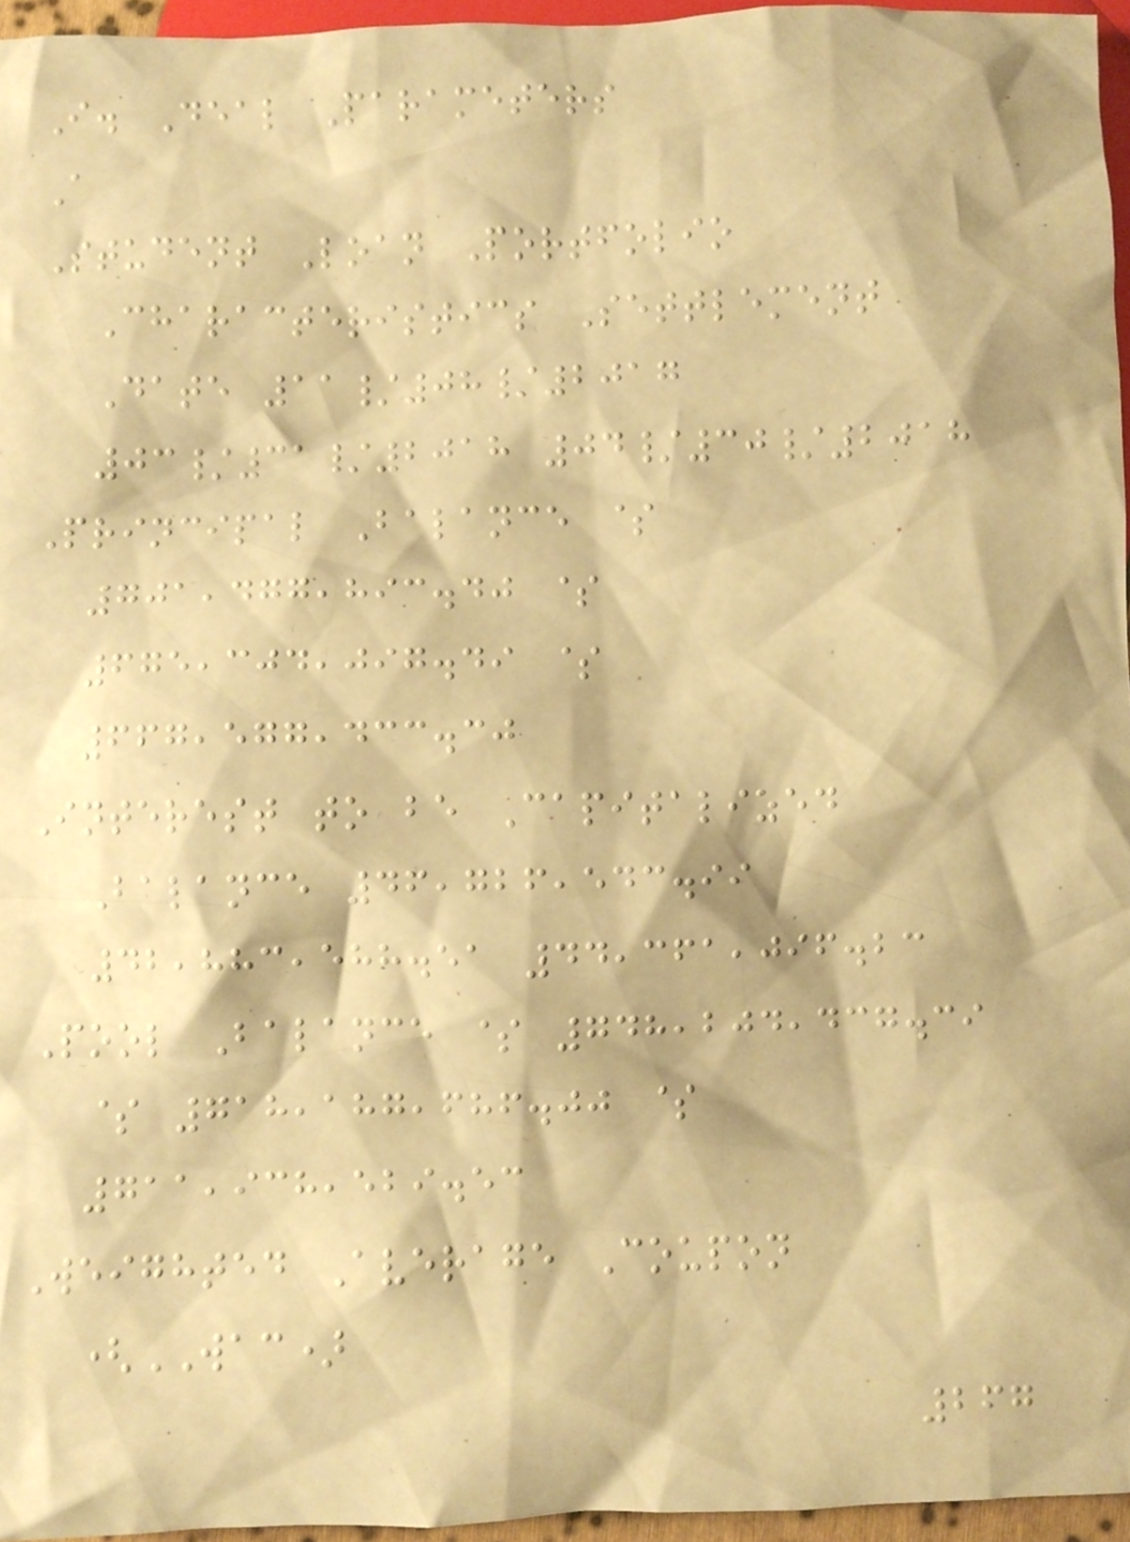I. Deal Parameters
A
Student Loan Portfolio
Characteristics Settlement
Date 11/08/2017
03/31/2018 04/30/2018
Principal Balance $
701,477,893.40 $
675,304,097.49 $
667,577,433.30
Interest to be Capitalized
Balance 46,726,543.99
42,883,588.51 44,361,096.23
Pool Balance $ 748,204,437.39
$ 718,187,686.00 $
711,938,529.53
Weighted Average Coupon
(WAC)
267
